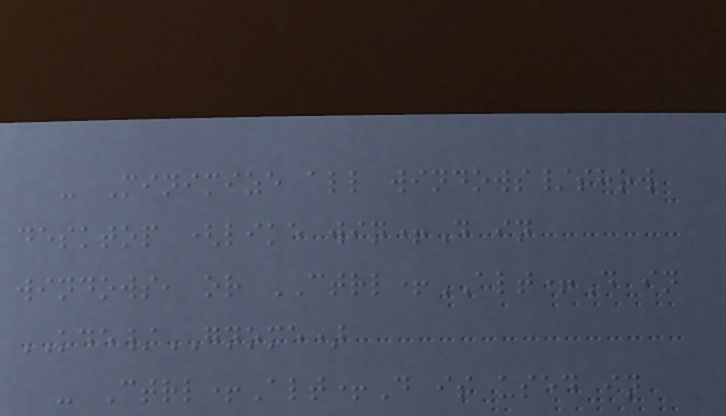- Minimize all windows/show
desktop (like win+D in
windows, or CTRL+ALT+D in
KDE/GNOME)
- Ctrl+Alt+D is used in
